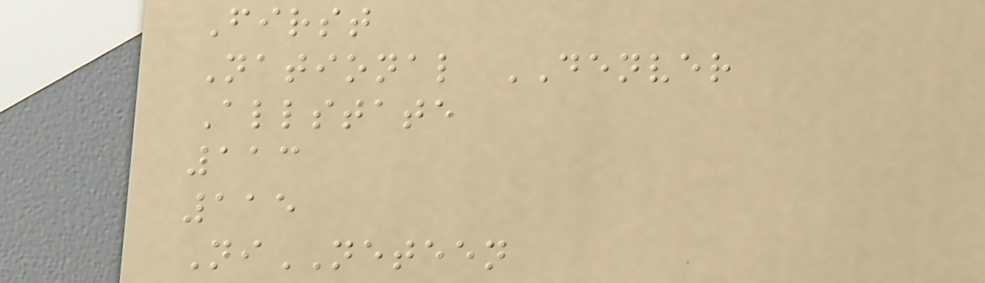First
National DENVER
Allstate
113
115
NiNETEEN
